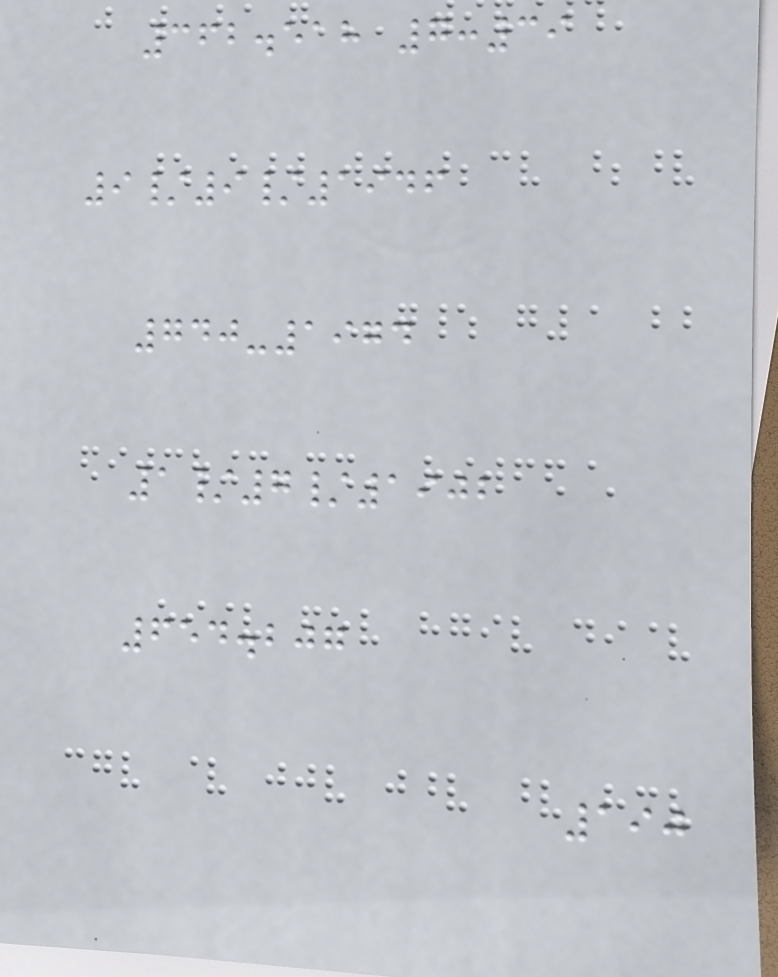362.518 7:39
9/9/1946
740-1974
1/7/1902
654.207
190
